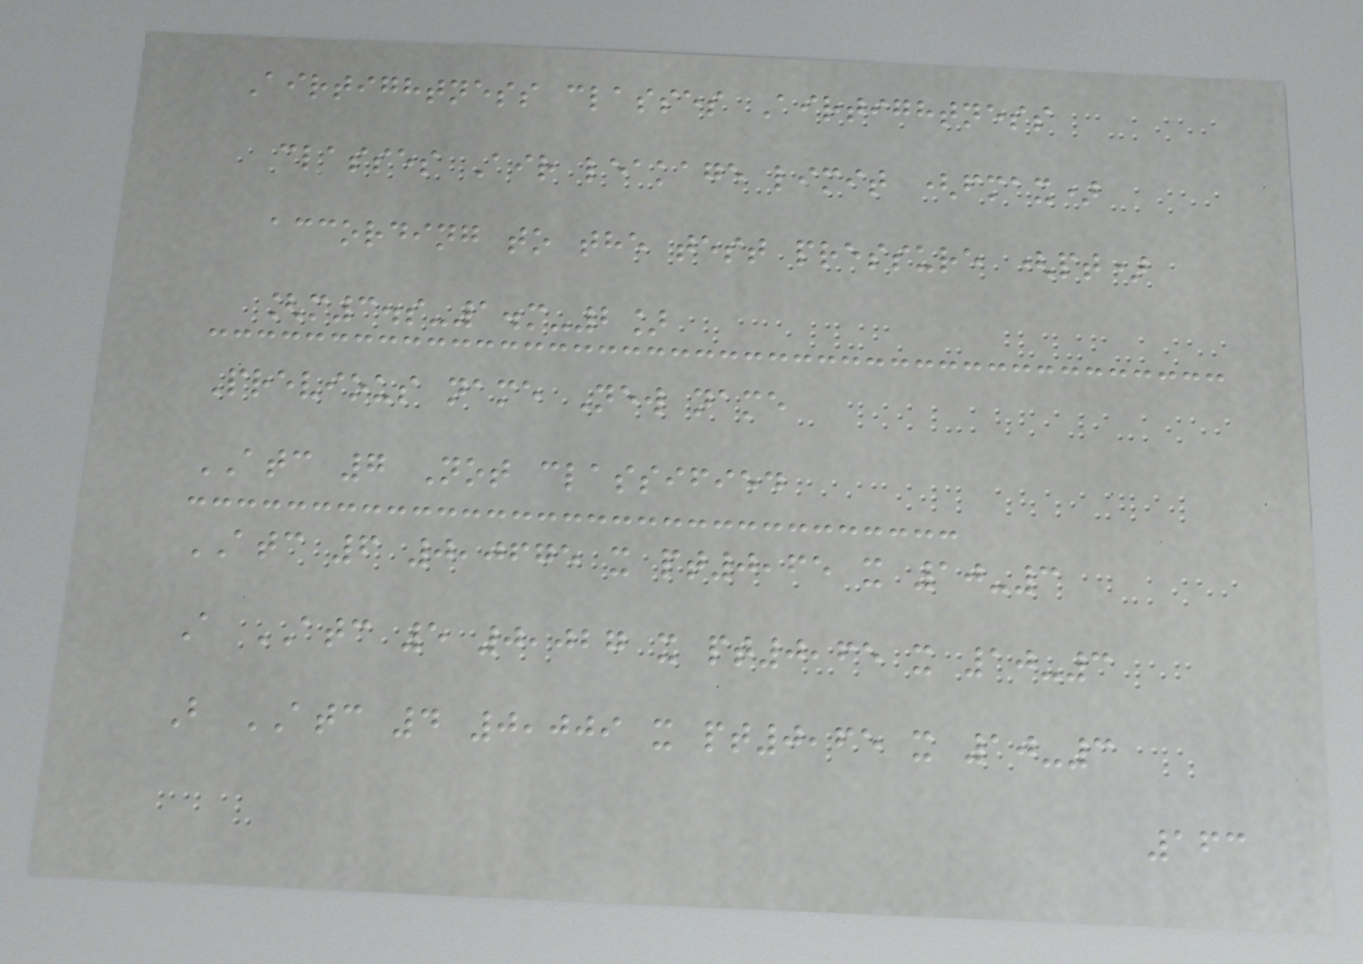Airtightness classes Airtightness
classes Air leakage limit (fmax)
according to the test pressure (pt)
[m3.s-1.m-2]
Previous name New name
ATC 7 Not classified
ATC 6 0,0675 x pt0,65 x 10-3
A ATC 5 0,027 x pt0,65 x 10-3
B ATC 4 0,009 x pt0,65 x 10-3
163
